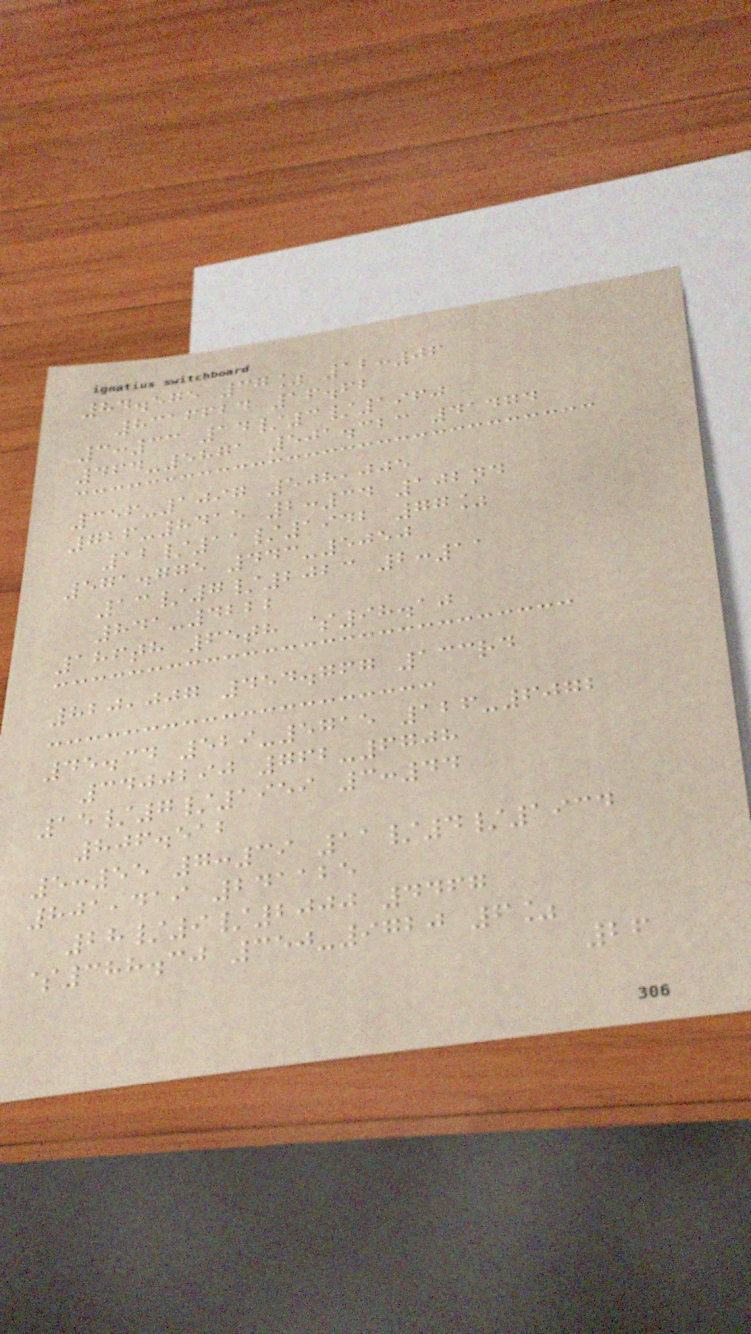84.575 37% 12:06
8316624 16.62
3:33 14/3/1960
464-5871 501.323 41474
356-1097 508,005
726-8415 2:34 102nd
12/11/1942 77%
571.775 443-5050
13/7/2023 2:11
841-4222
186th 65th $98.10
820,007 454.767 133rd
45.34 529-5715 126-6072
3400290 762-6708
15/7/1959 3:44
806.512
5:55 7:39 11/4/1934
801,419 241125
28/9/2000 4467
$388.30 350-9720 6%
26
